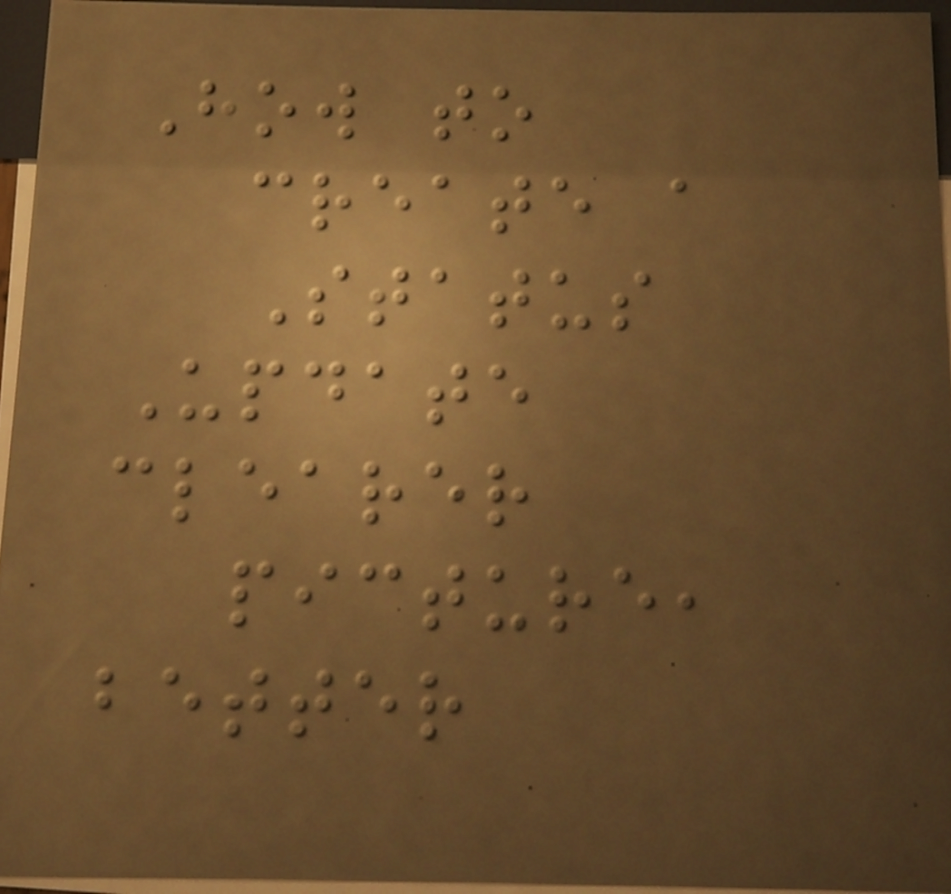How to
create a
Status
Update
clearer
picture,
better
